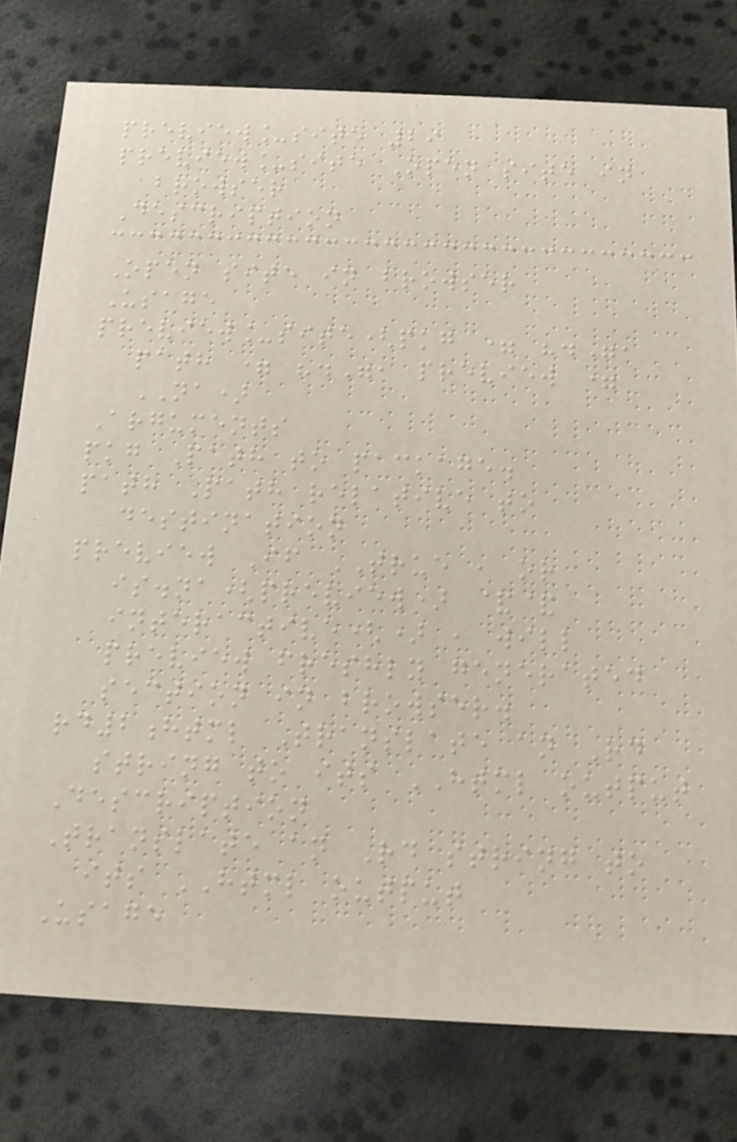preview_site 29
preview_site Open site in
browser
Description
Open site in browser
Usage
preview_site(pkg = ".",
path = ".", preview =
NA)
Arguments
pkg Path to package.
path Path relative to
destination
preview If TRUE , or
is.na(preview) &&
interactive() , will
preview freshly generated
section in browser.
rd2html Translate an Rd
string to its HTML output
Description
Translate an Rd string to
its HTML output
Usage
